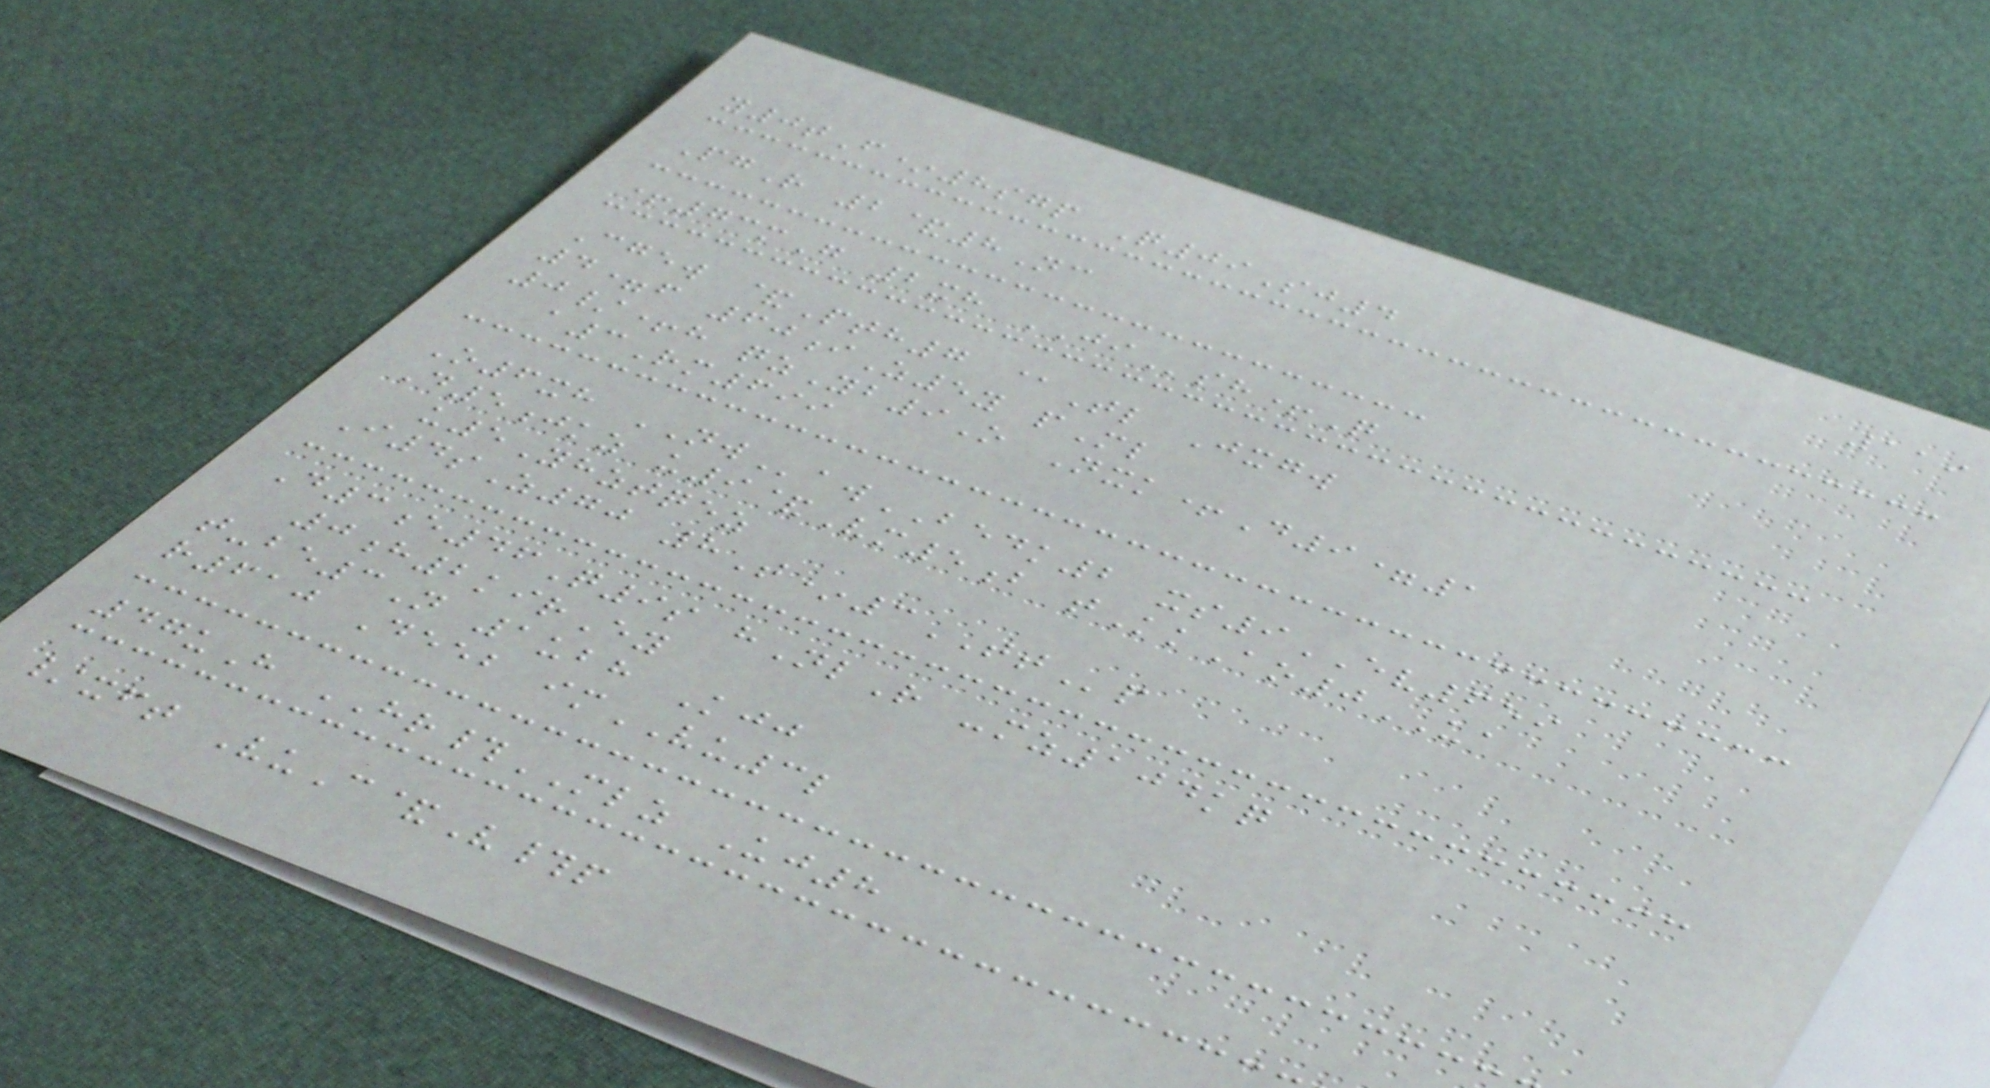119
y0tF*8sgp Q09Sj4
PgR 2&8Nc
+73mG 2xh JIsh+Q
Cgew &Pth7 @Tl Jxgw
4=f 60iZ5y pMl
0/+h qzYb9O Nxk+D9=1
a3Rm699
O6xh NWawBEDK2 xs9EV659
D5jkz u9&Vm5b tKkAo0UA
u5Yhztqez
I4sZ70 8T*3TTp
D3e46Q9s hNlR -mz104kq
0h2kirEy
t-be3N 1ubh Kjj
r610 Deeb imVU3l
47uH HR#MLZ Uj8
/xft VuC&V#p
